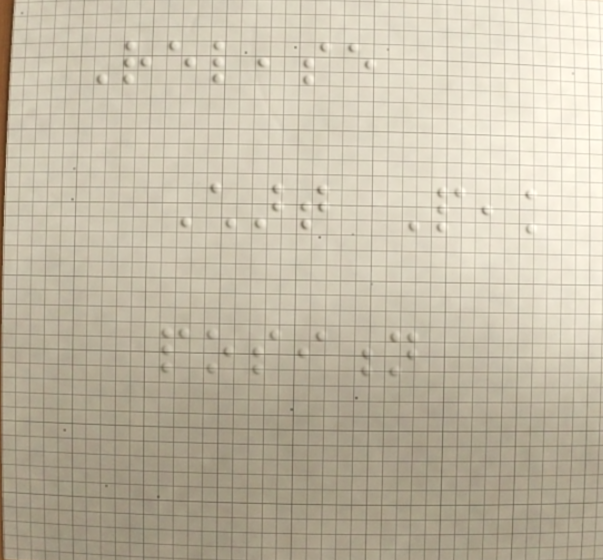Release
Chart Peak
position
